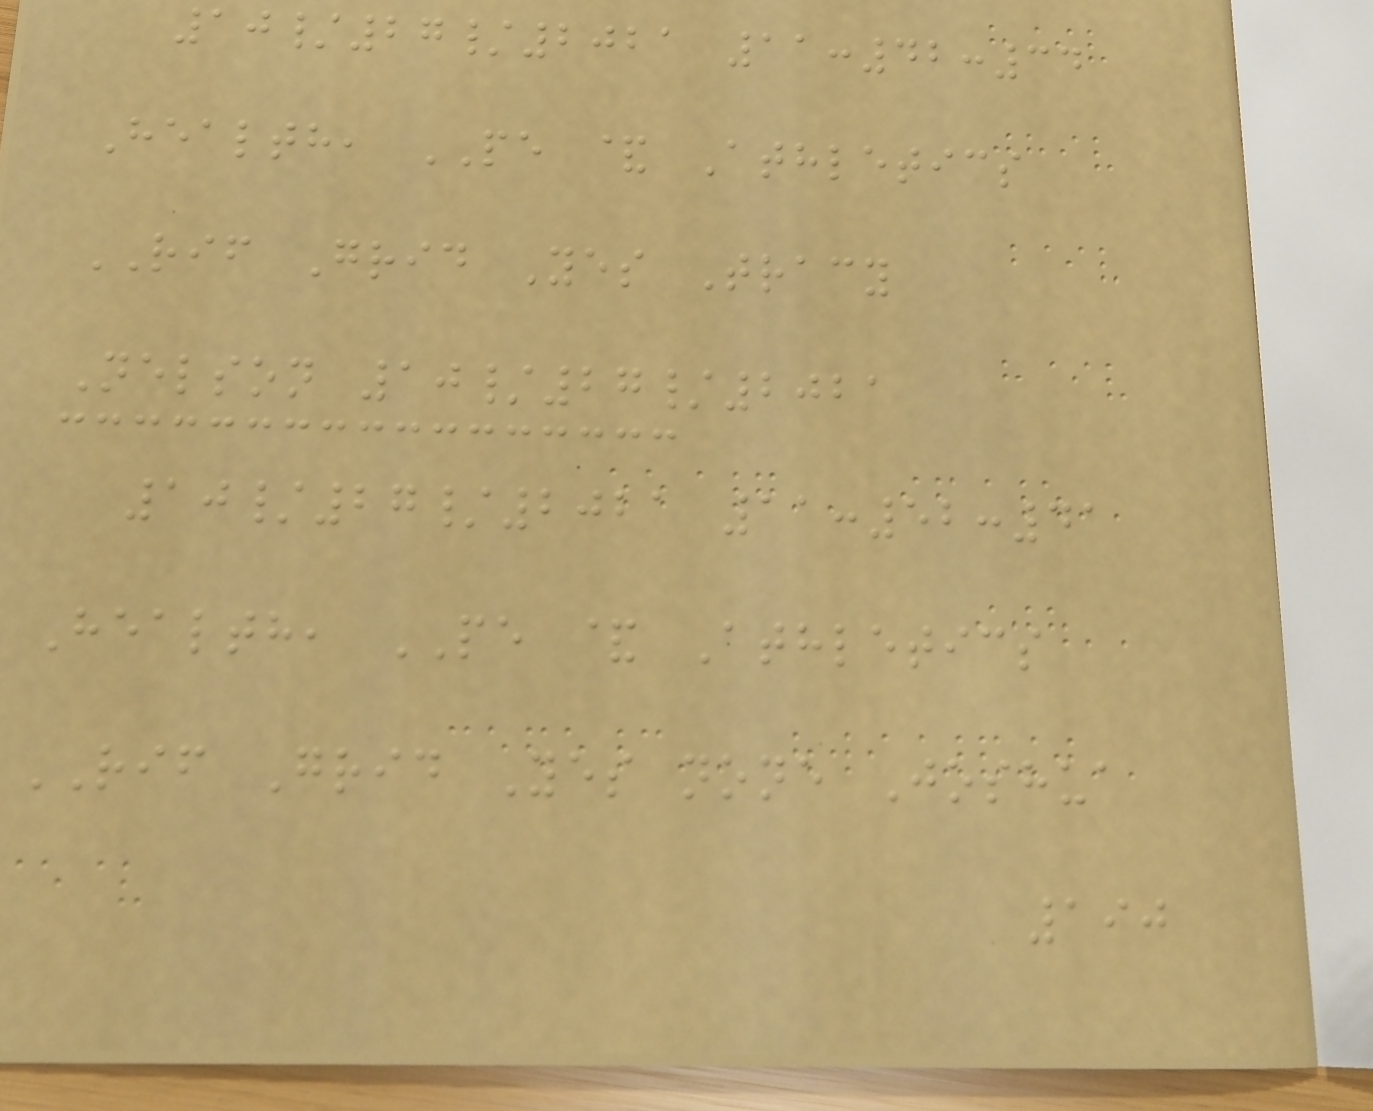10/27/2021 11:42:34
Health, PE & Athletics
RIF Grid Yes Tracy
Nelson 10/27/2021
10/27/2021 11:52:41
Health, PE & Athletics
RIF Grid Yes none Joshua
190
